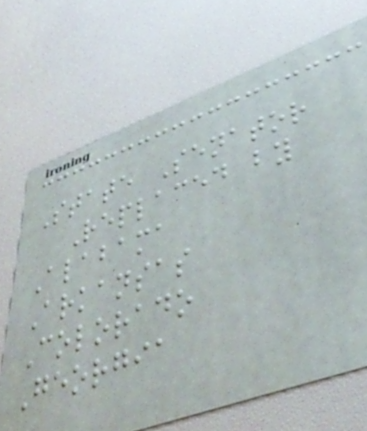State Senator
Replaced by
Alabama
Arkansas
Colorado
Georgia
